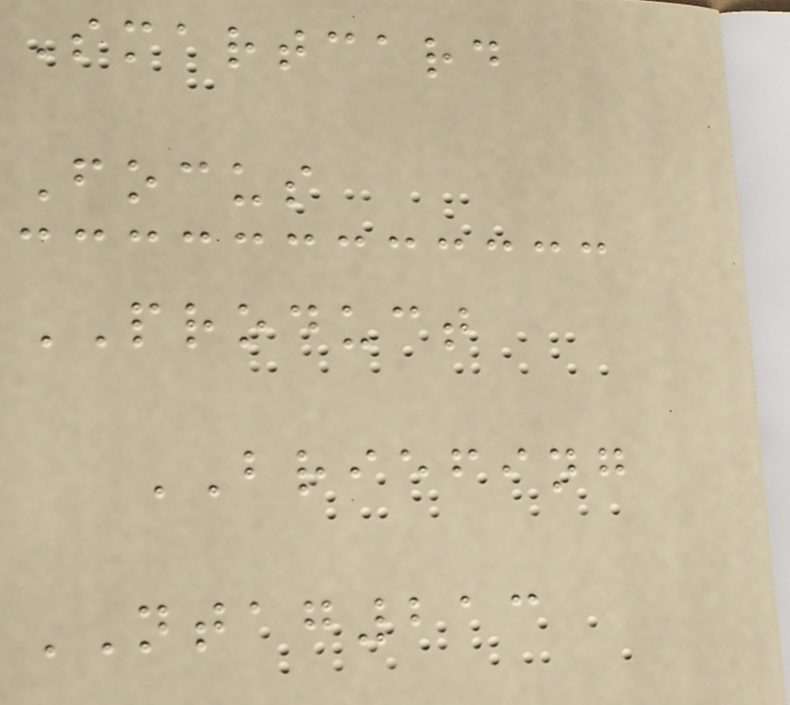Smartcard
Focus
PRODUCT
BRIEFING
NTAG213
